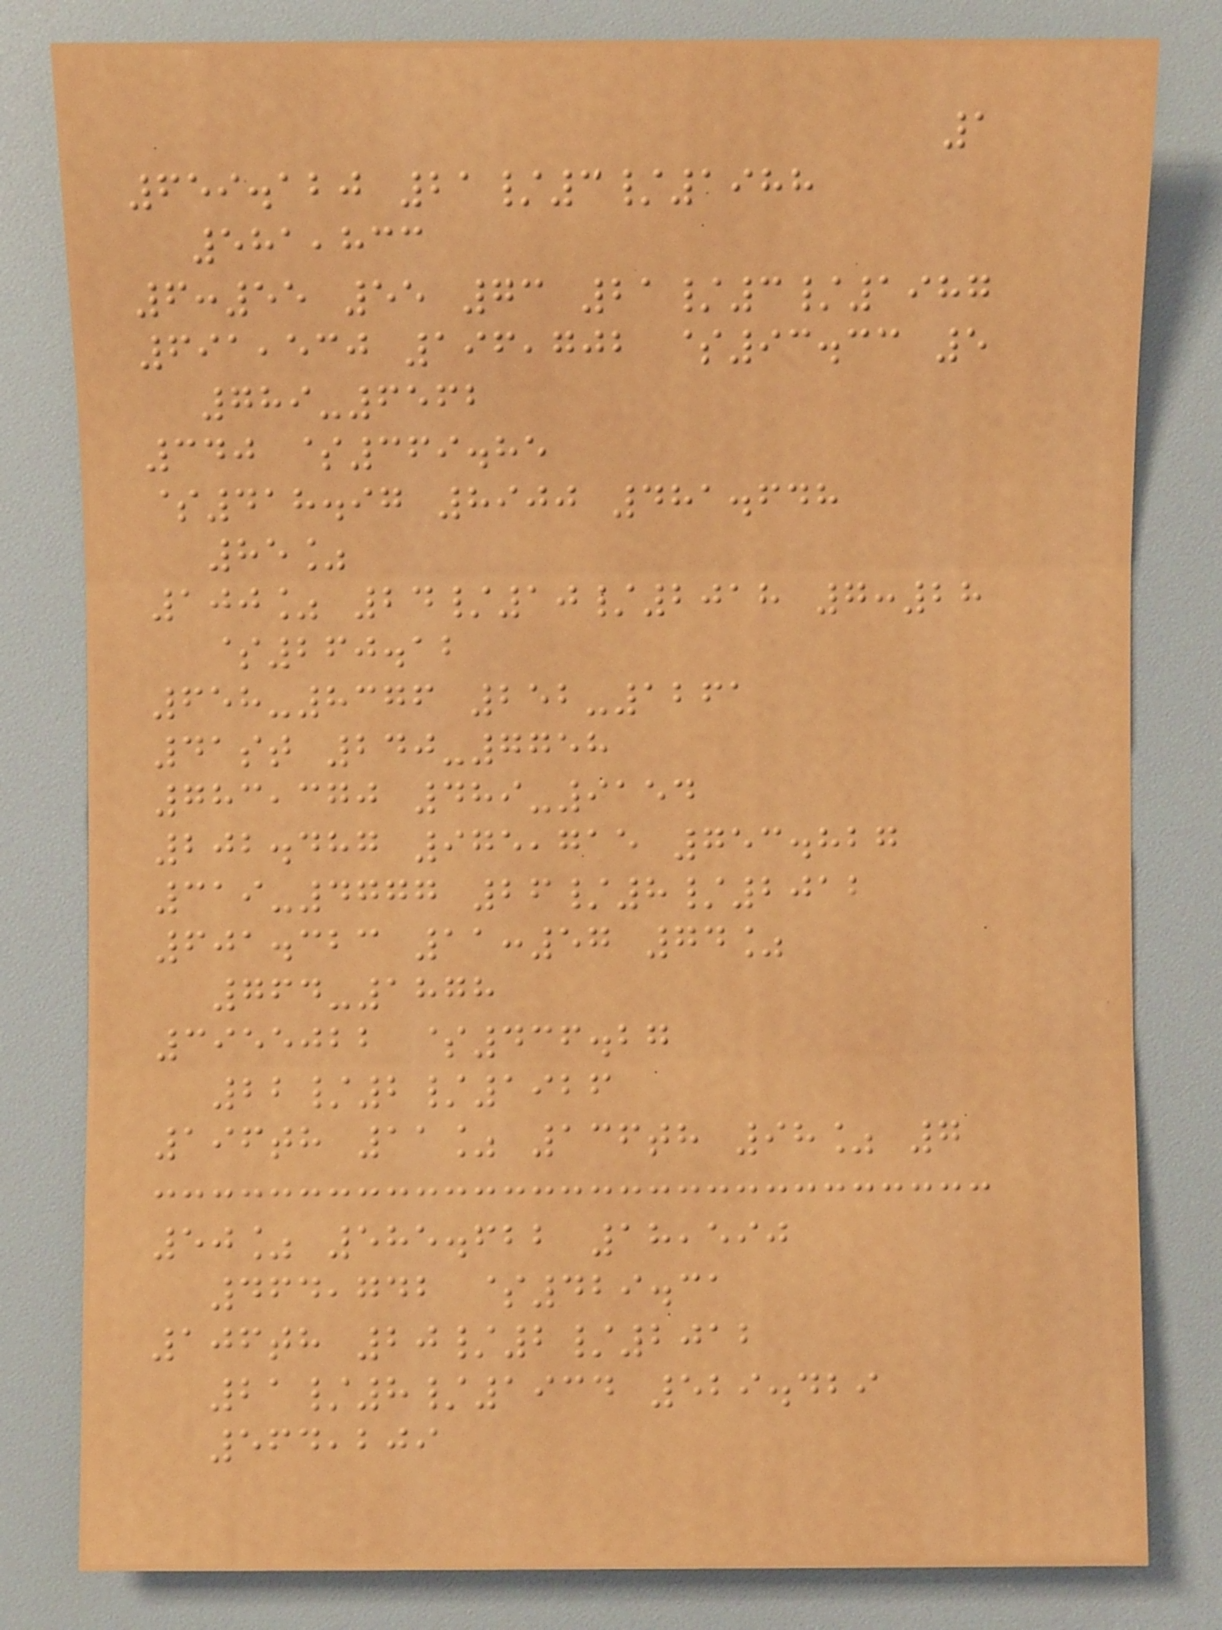1
659.120 21/3/1988
581,833
6:55 55 73 21/3/1987
691,530 196,702 $93.33 5
789-6562
340 $369.85
$418.97 8900 481.648
85%
100% 24/10/2018 7:28
$260.12
658-8376 252-1261
41st 240-7758
783,370 489-9154
202.487 975,715 753.827
319-4777 26/8/2012
601.323 11:57 74%
764-1878
3955022 $436.27
22/2/1926
196th 11% 136th 98% 7
50% 585.622 18,590
464,742 $429.31
106th 20/2/2012
21/8/1934 529.429
564,209
